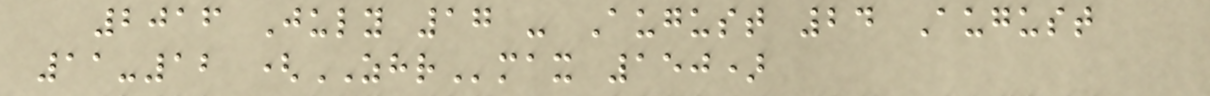2016 July 17 - August 24 August
11-12 (ZHRmax 150)
